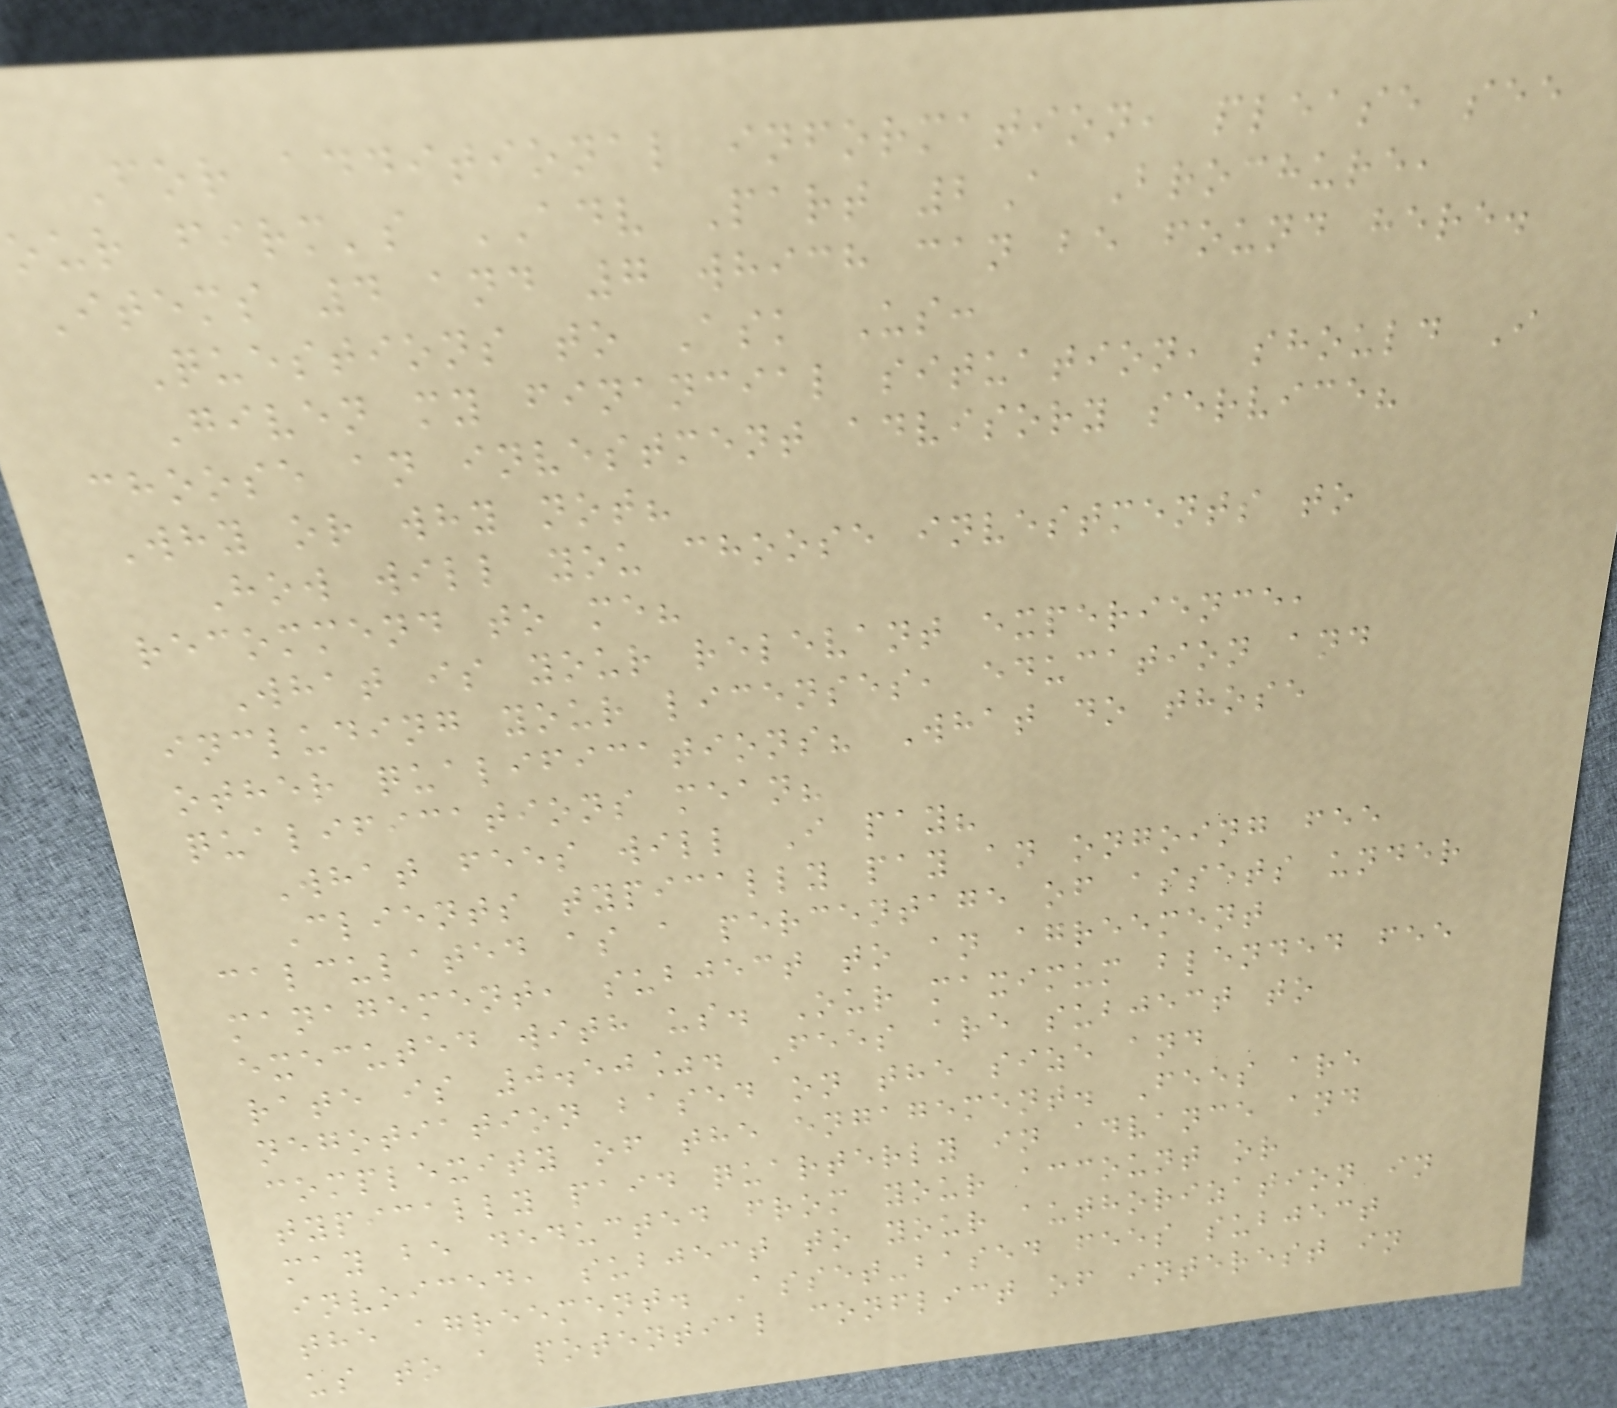For additional information, please see
our firm's ADV Part 2A Brochure,
Items 4 and 7 which can be found here.
Questions to Ask Us:
Given my financial situation, should I
choose an investment advisory service?
Why or why not?
How will you choose investments to
recommend to me?
What is your relevant experience,
including your licenses, education and
other qualifications? What do those
qualifications mean?
What fees will I pay?
Clients typically pay an ongoing fee
calculated as a percentage of assets under
management, subject to an agreement
executed with us. Our maximum blended fee
rate is 0.50%. Fees are subject to
negotiation based on the size and
complexity of the engagement. Fees are
typically paid quarterly in advance and
may be deducted from your account or
invoiced, subject to your authorization in
the agreement. Asset-based fees subject
us to a potential conflict of interest in
